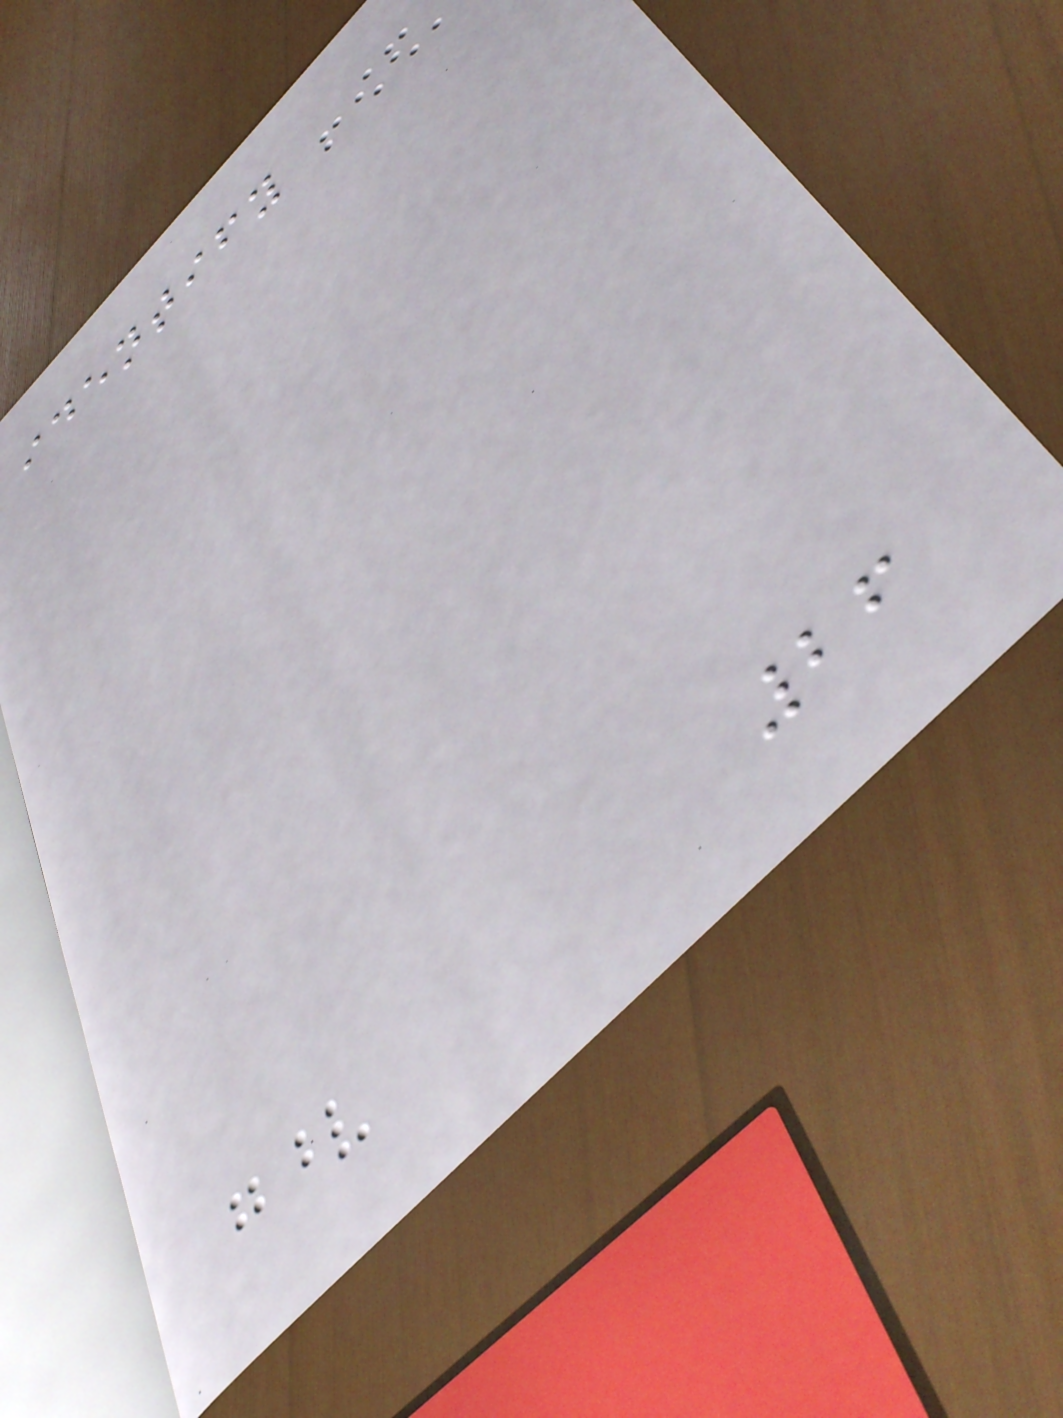identify
26
